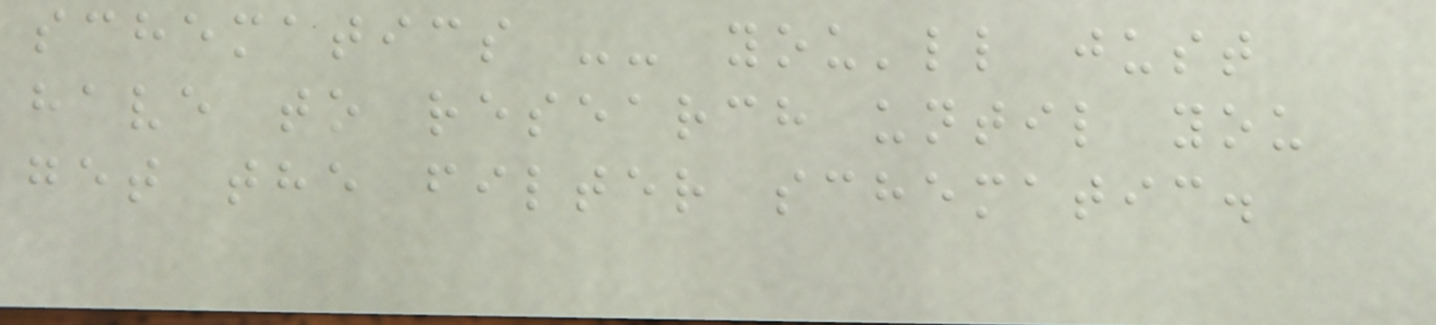schematics -- you'll just
have to research until you
get the filter schematic.
